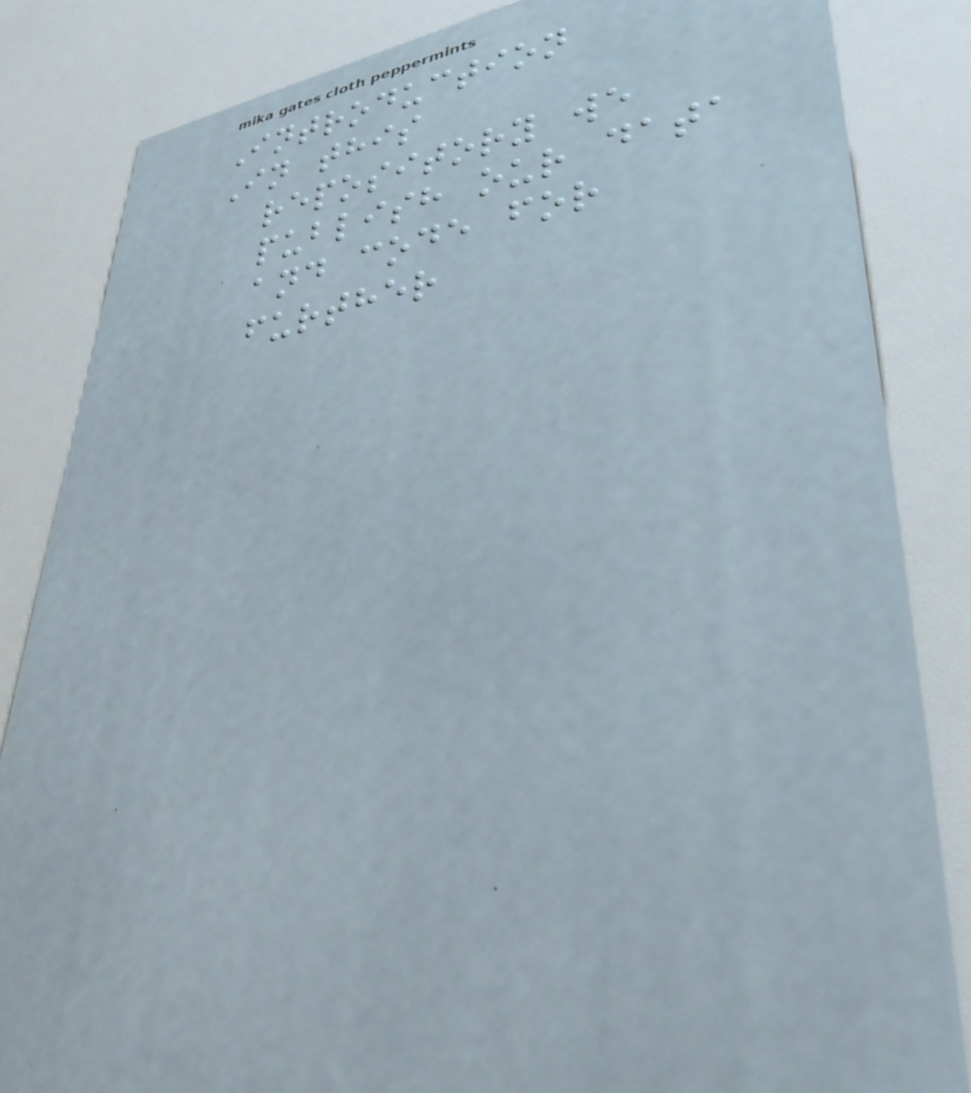Introduction
In this
repository we
publish our data
and code for
further
